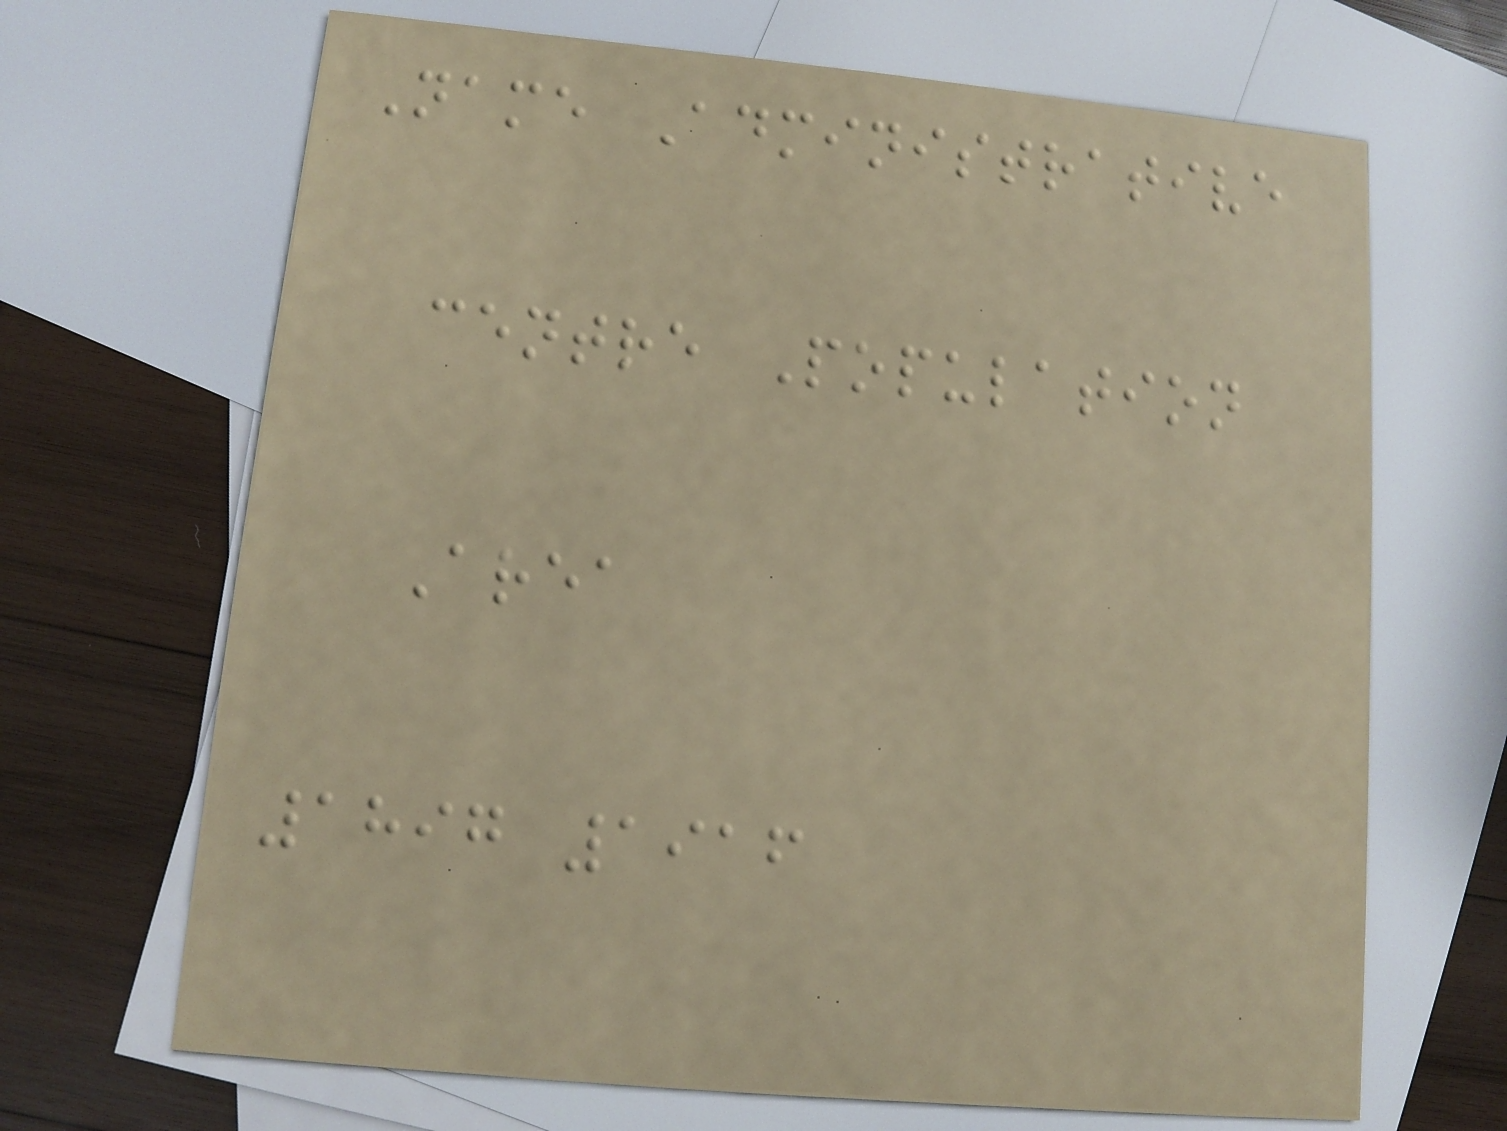Name Administrative
centre Population
Area
1897 1916
